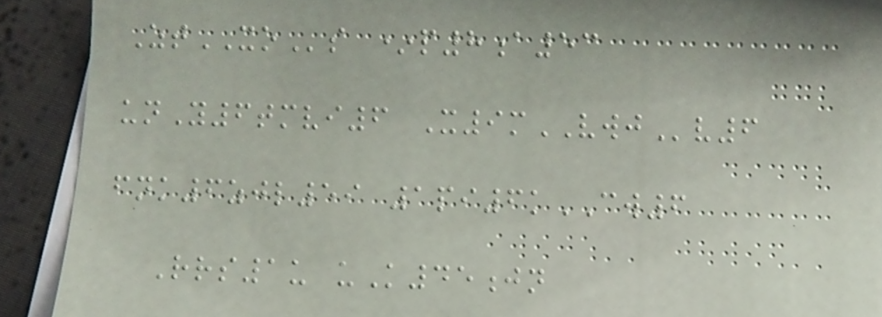ZtXOs *p8a53
unY6tmvi6 X9mVWJv6
fnk6zjl59 1pi6kCW6
Rrs1u uK45jn
